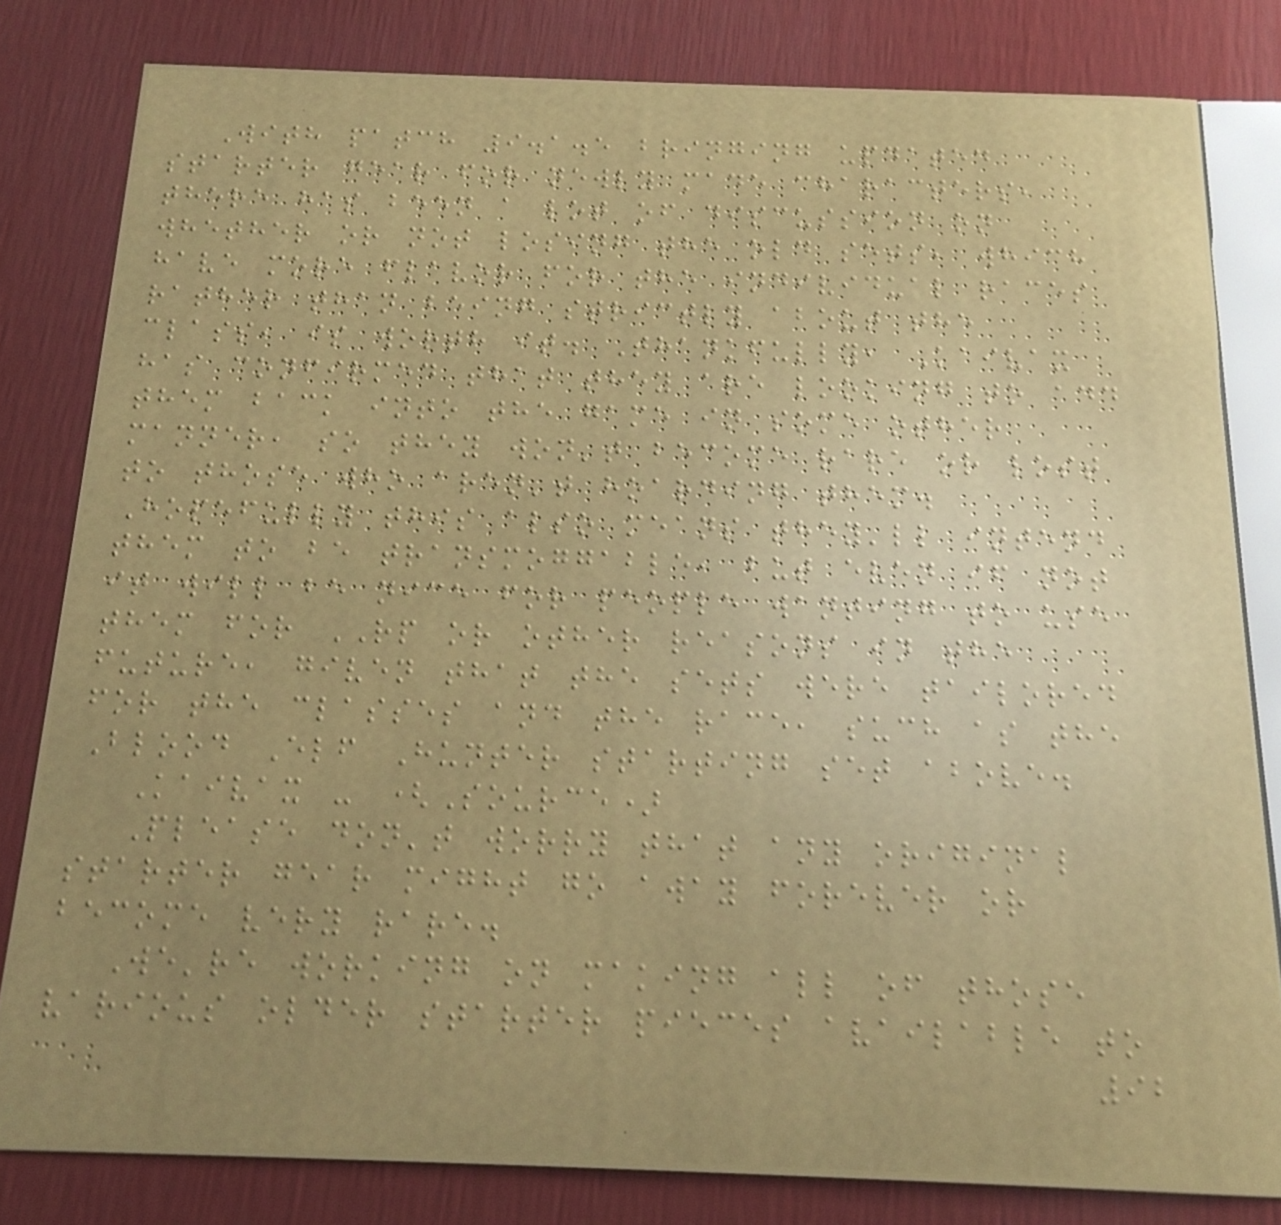With patch 9.1.5 bringing updated
starter gear for newly made characters,
there has been a lot of discussion on
whether or not losing the old sets, which
have more flavor for the individual races
rather than being strictly about the
class, is worth it. Thankfully, Kaivax
has confirmed that they are looking to add
them back into the game in some other
manner, so they won't become rare or lost
to those who aren't hoarding them.
Hopefully this also means they'll intend
them to be transmoggable, but even if not
it will be nice for people wanting to use
them for RP or other reasons in the
future, given that the sets were tailored
for the classes and the race, such as the
Blood Elf Hunter starting set above.
Kaivax - (Source)
Please don't worry that any original
starter gear might go away forever or
become very rare.
We're working on making all of those
various older starter pieces available to
92
